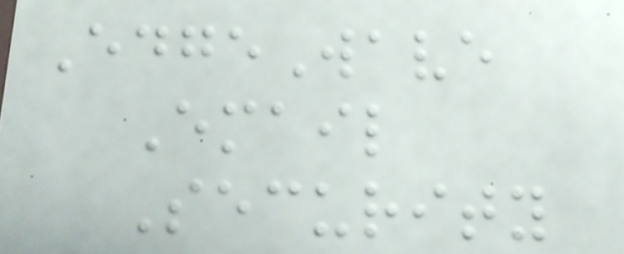EdgeWave
Email
Security
